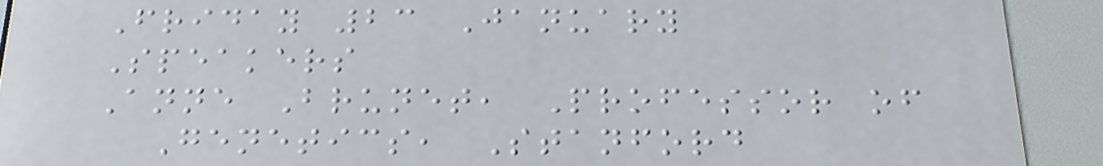Friday 23 January
Speakers
Anne Brunet, Professor of
Genetics, Stanford
